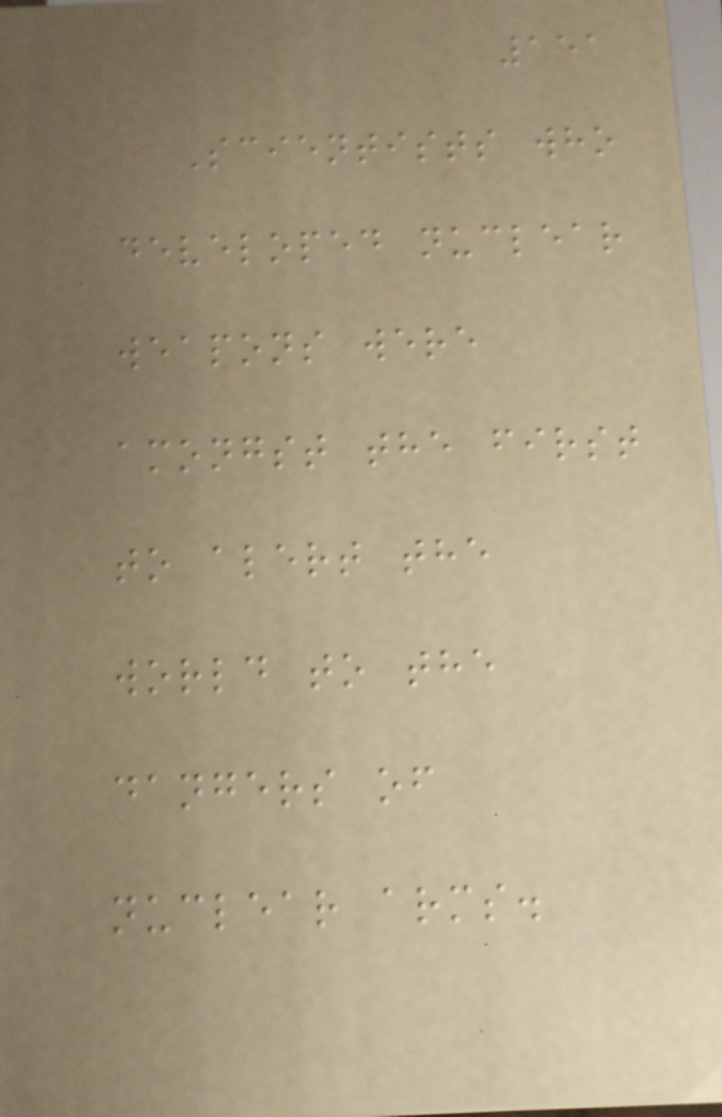151
Scientists who
developed nuclear
weapons were
amongst the first
to alert the
world to the
dangers of
nuclear arms.
